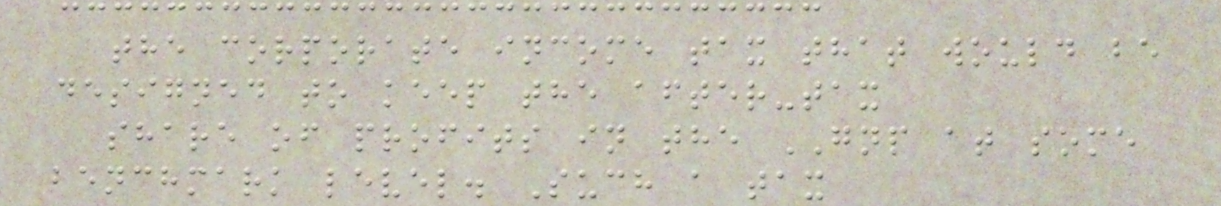the corporate income tax that would be
designed to keep the after-tax
share of profits in the GNP at some
benchmark level. Such a tax
